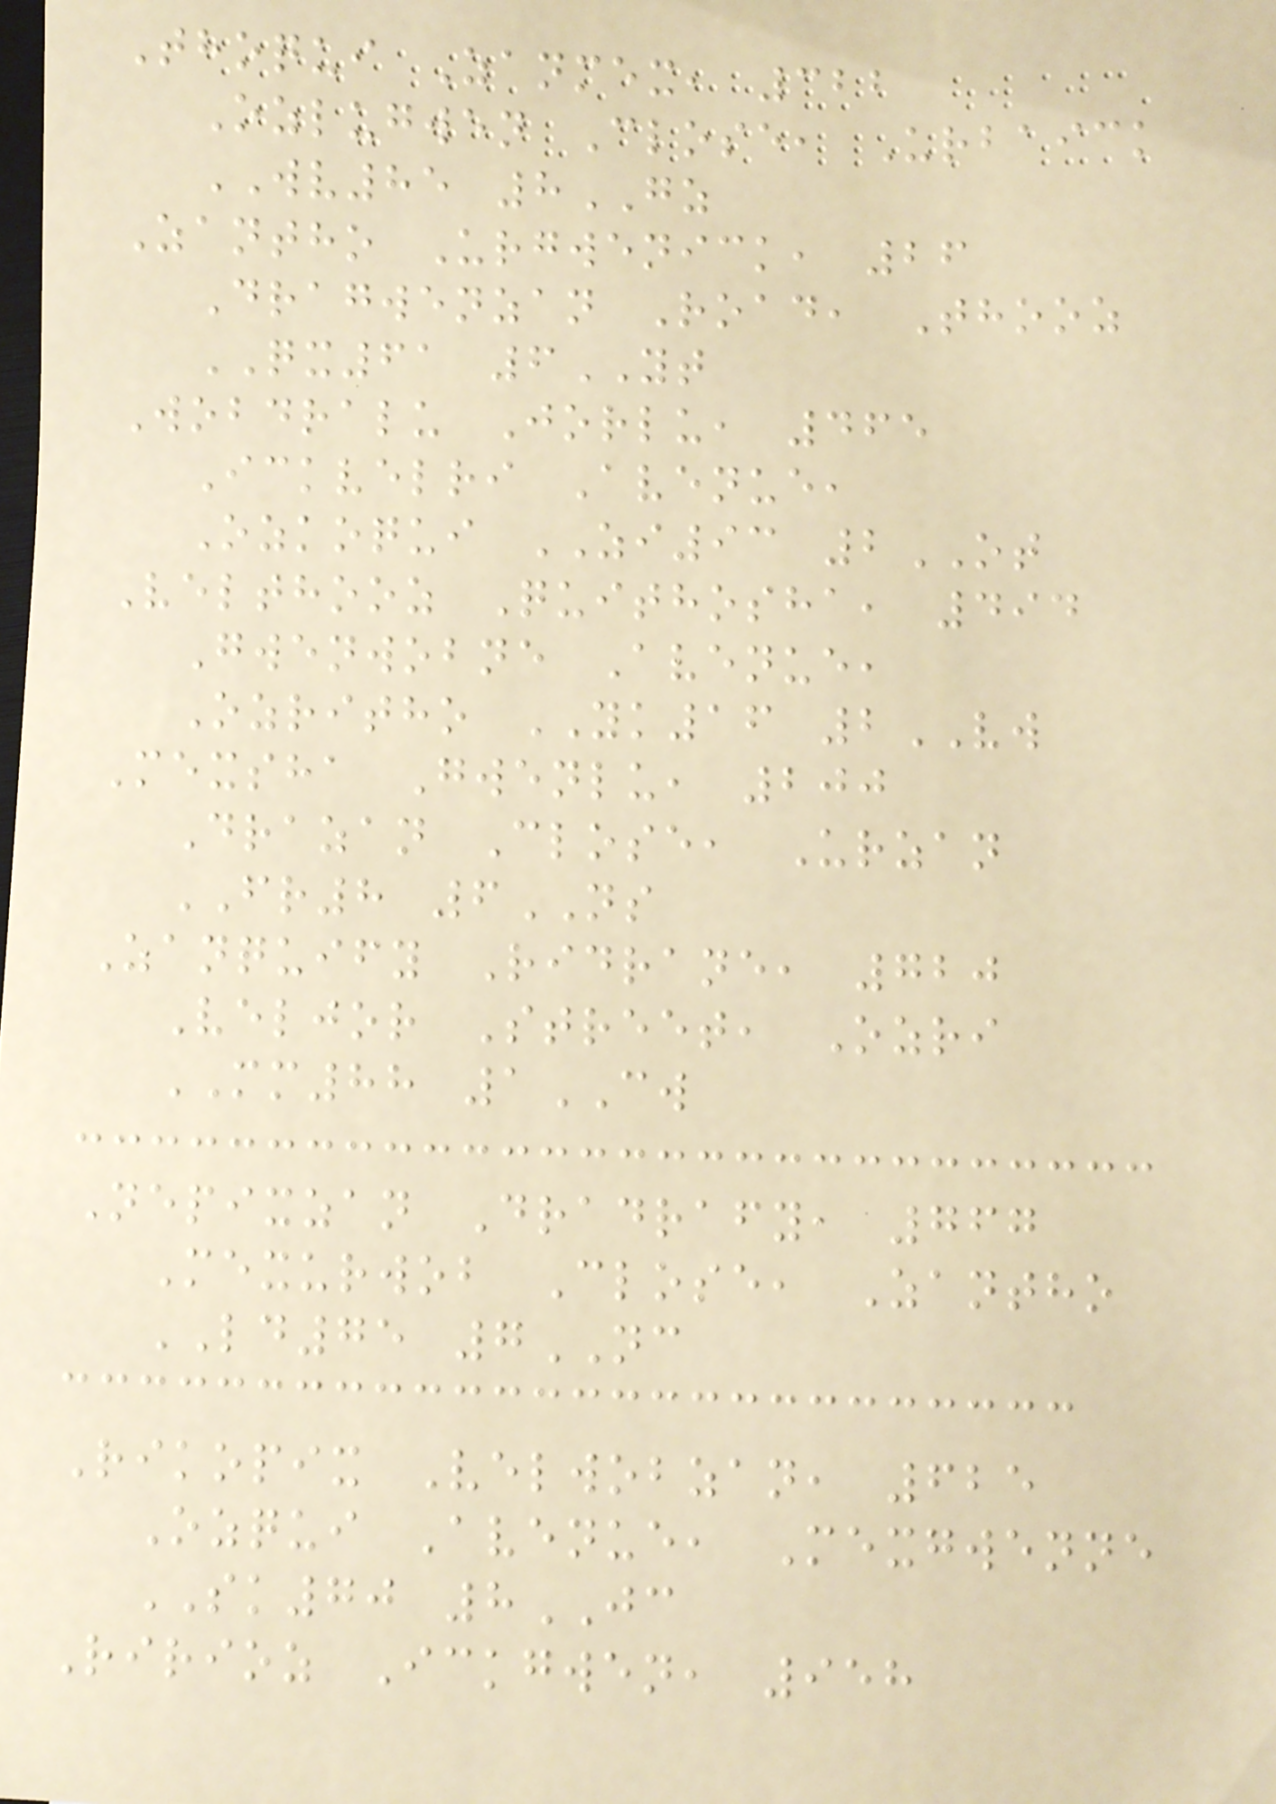Thoqui Zanmex, 322
Ozlugwen Close, Urbaick
WV85 8GZ
Zantho Urgwenick, 26
Dragwenzan Road, Thooz
QX61 6YT
Wobdralu Jorlu, 465
Ickvelri Avenue,
Ozkoqui ZI93 2OT
Velthooz Quithosha, 494
Gwenwobne Avenue,
Ozritho YK16 2VW
Mexsha Gwenlu, 200
Drazan Close, Urzan
FR8 6NS
Zanquify Ridrane, 720
Veljor Street, Ozri
MM88 1CW
Nepixzan Dradrafy, 767
Mexurwob Close, Zantho
LD75 7NC
Rikopix Velwobzan, 625
Ozqui Avenue, Mexgwenne
SK70 8JC
Ririoz Ickgwen, 958
